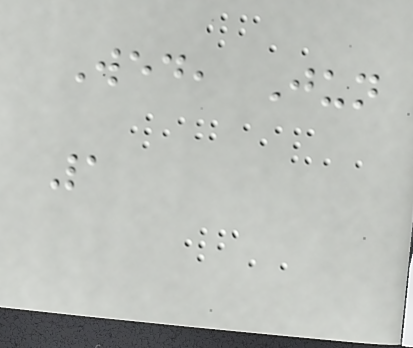Wed, Jun
1
